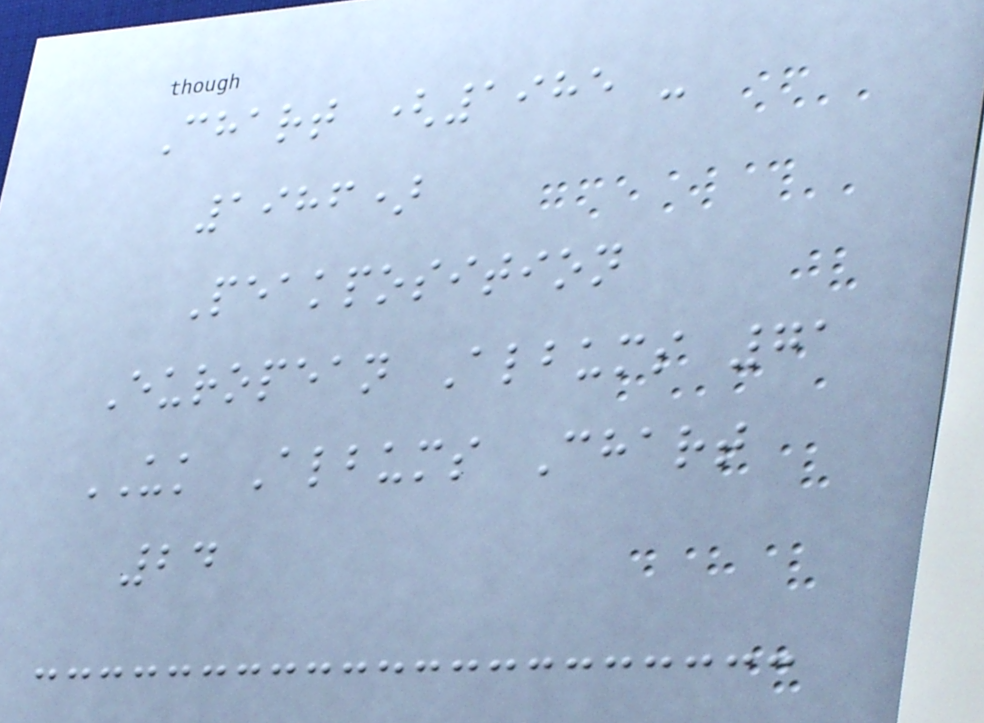Chart (1985 -
1986)
Peakposition
European Albums 71
UK Albums Chart
24
